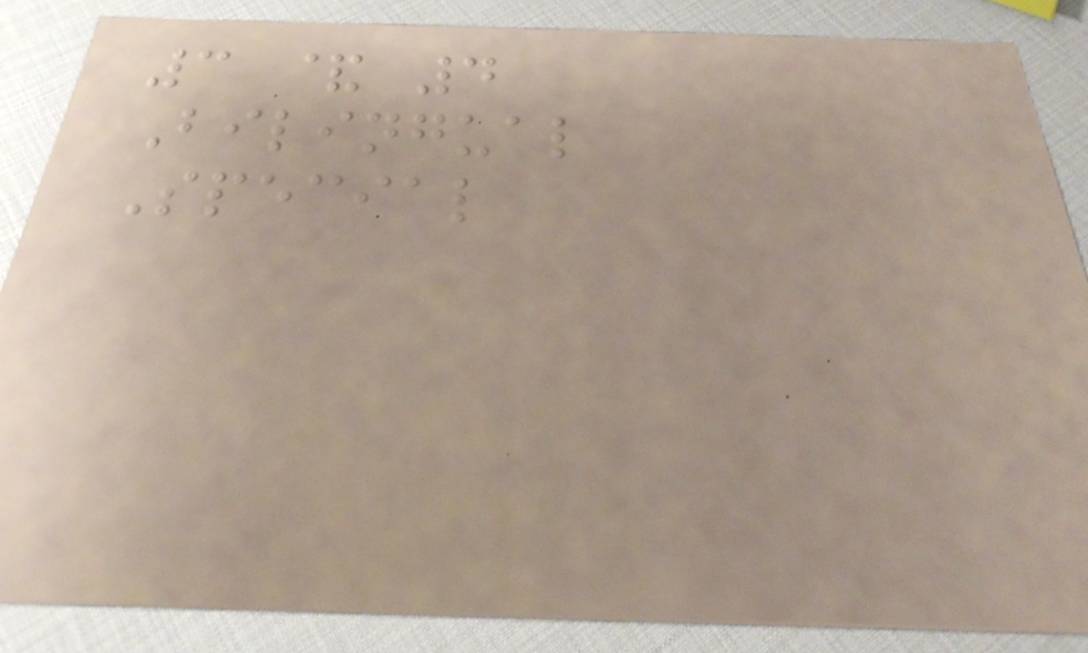3 & 4
Bilingual
Special
